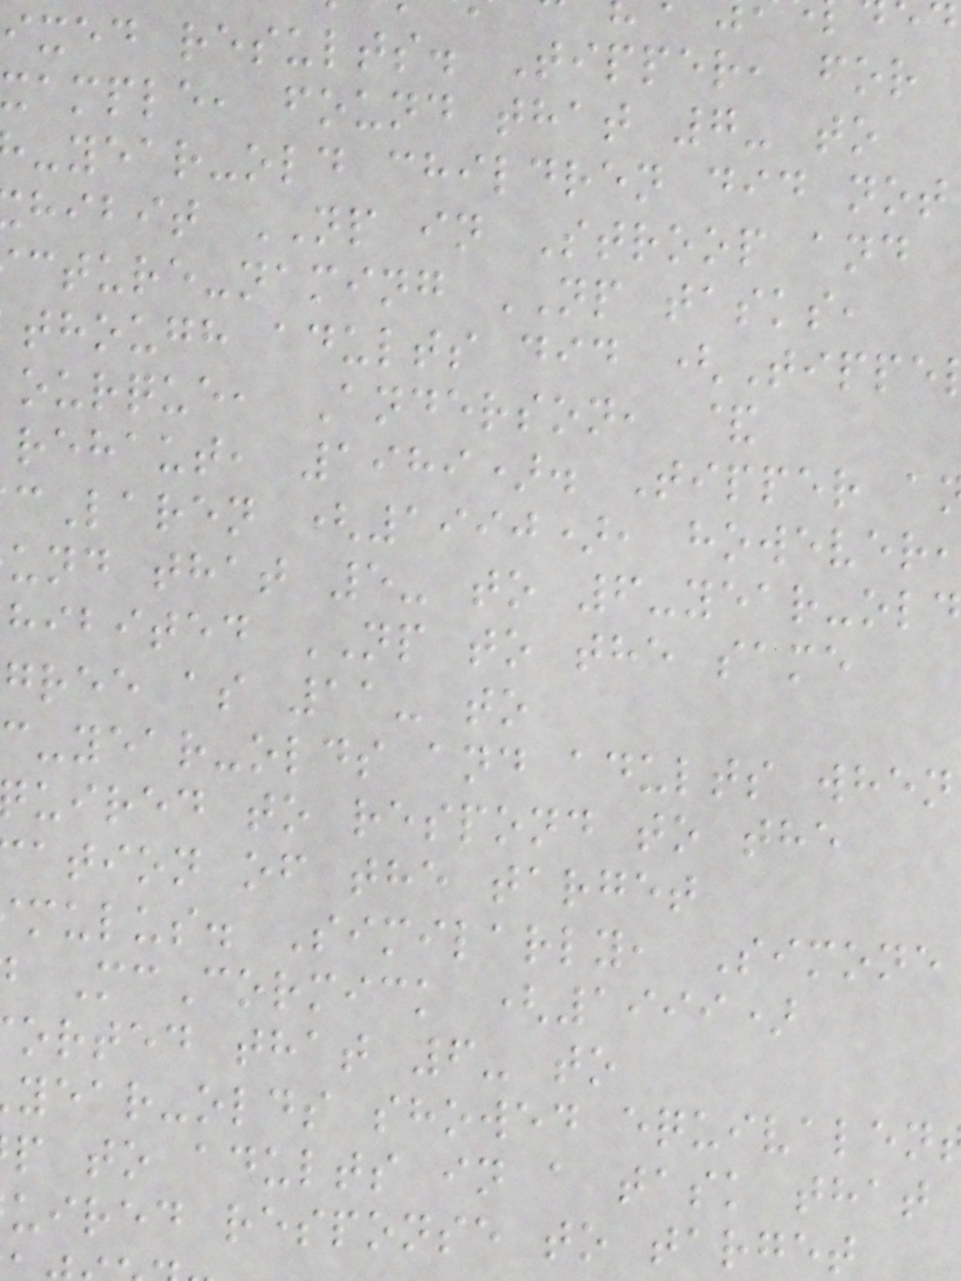ixed results. Tipper, for
ample, found that 7- to
-year-old children did not
hibit NP in Stroop and
cture-naming NP tasks,
though adults did (Tippe
ourque, Anderson, &
rehaut, 1989). Tipper a
cLaren (1990), however
und that 5- to 6-year-old
hibited NP to the same
gree as 11- to
c-year-olds and adults when
uired to respond to the
ation of the target
mulus. Similarly, Simone
McCormick (1999)
orted that 6- to
year-olds showed equivalen
p to adults in a task that
uired response to target
